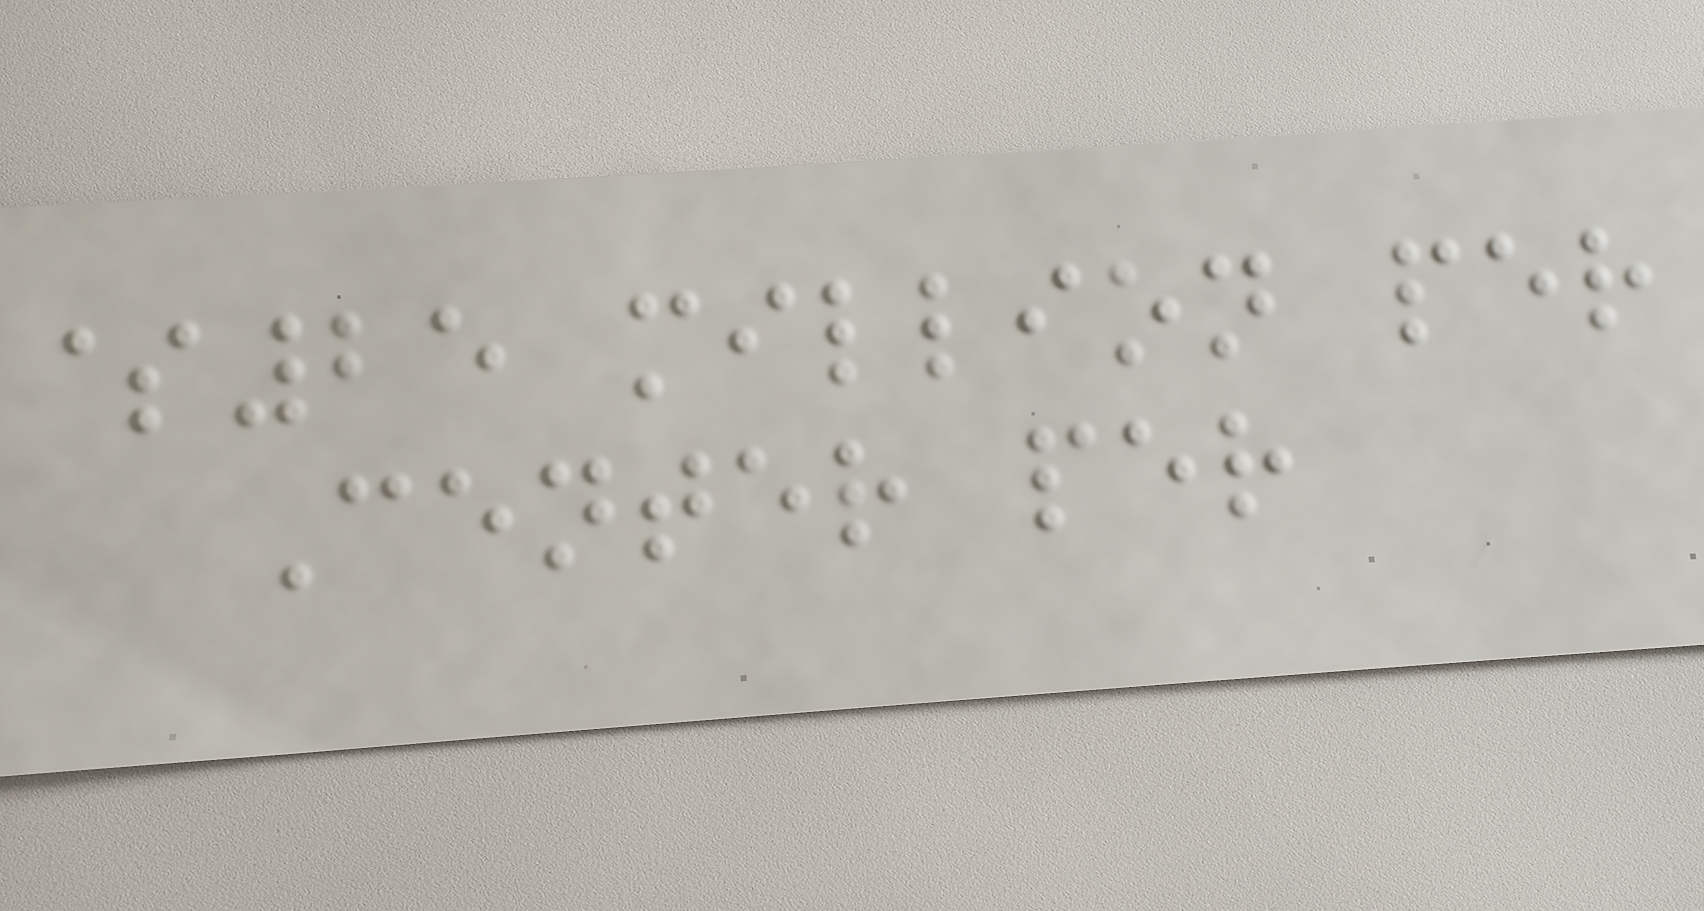$25 million per
Center per
